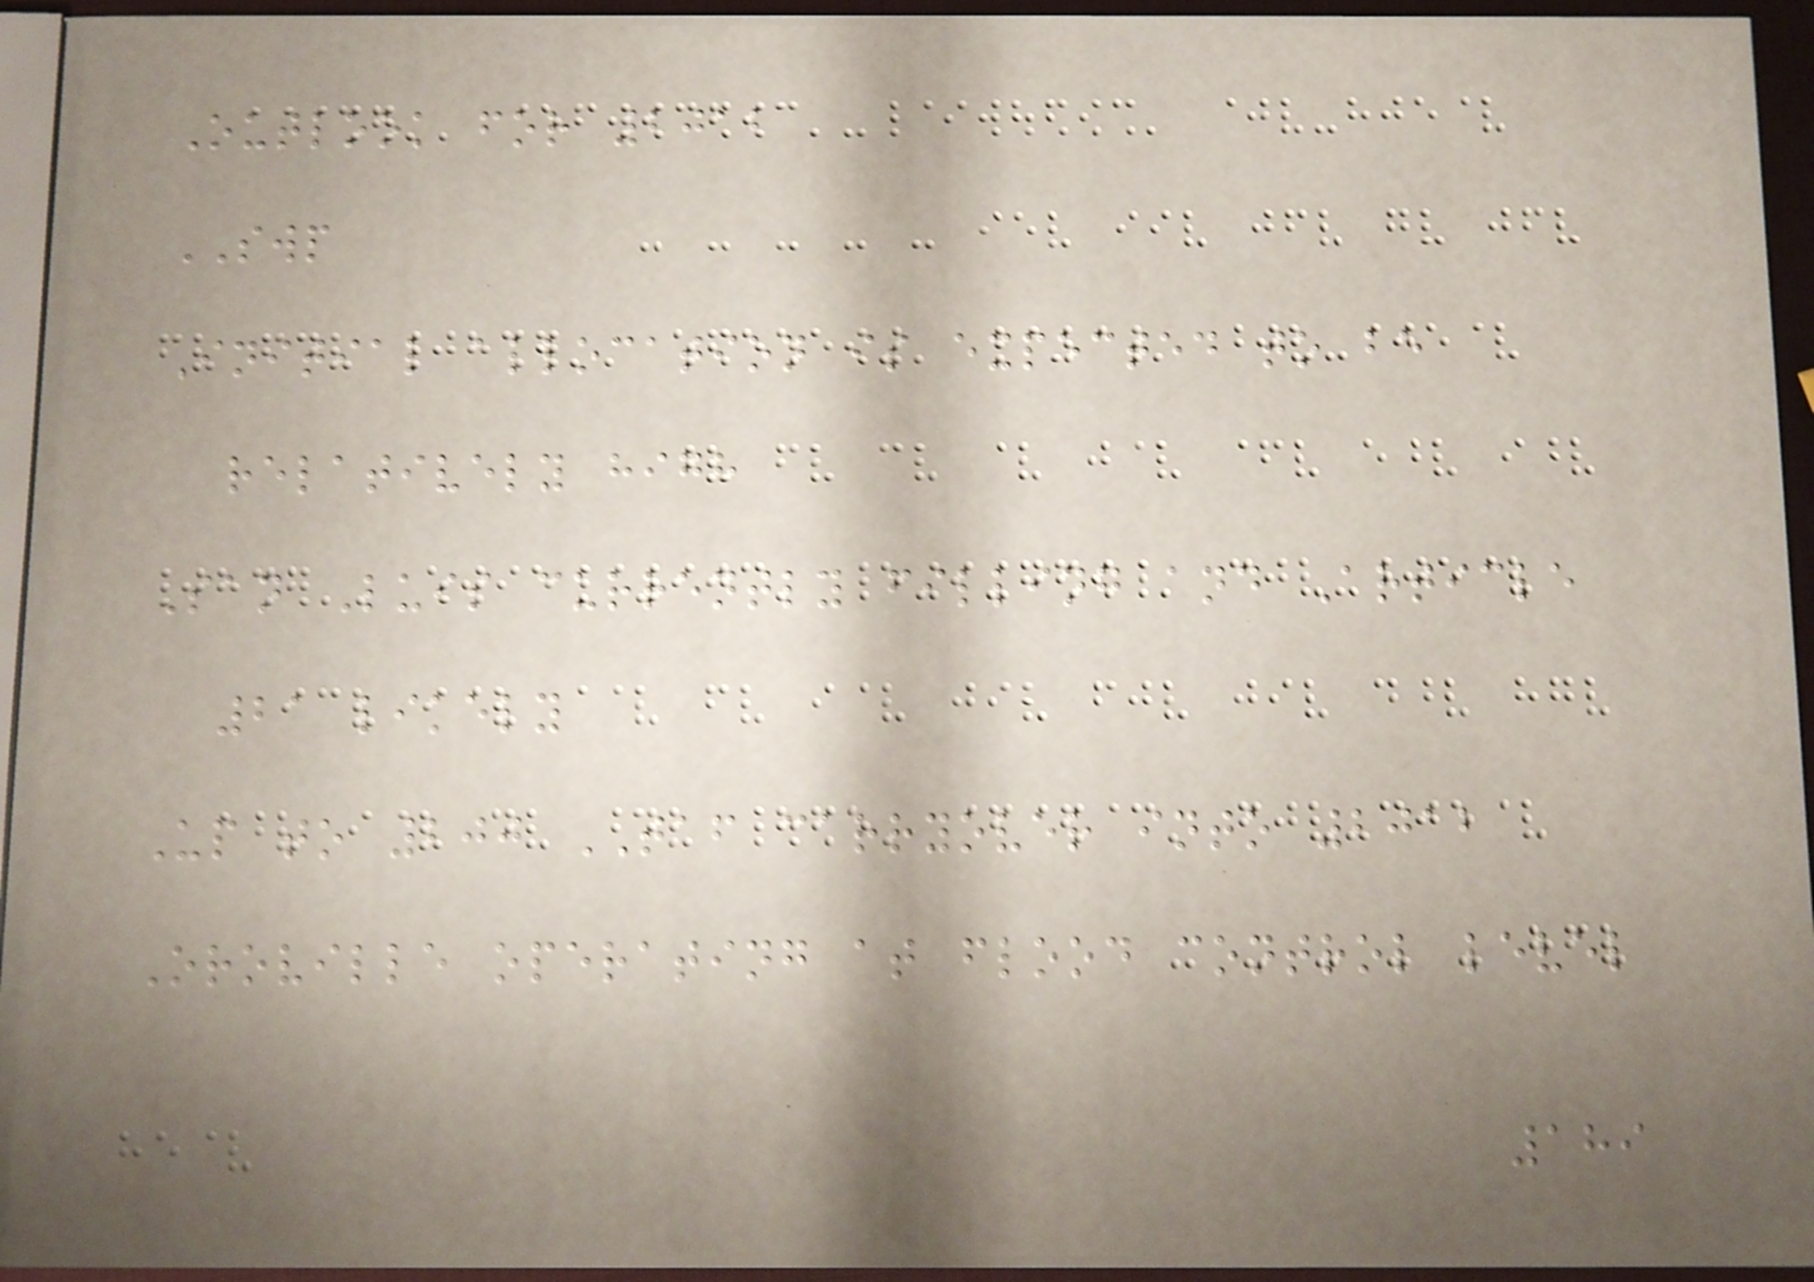Outlook for 2012
SWP
Initial allocation is expected to be
relatively high
San Luis currently filling and Article
21 likely
Up to 200 TAF carryover into 2012
Oroville operating at flood control level
189
